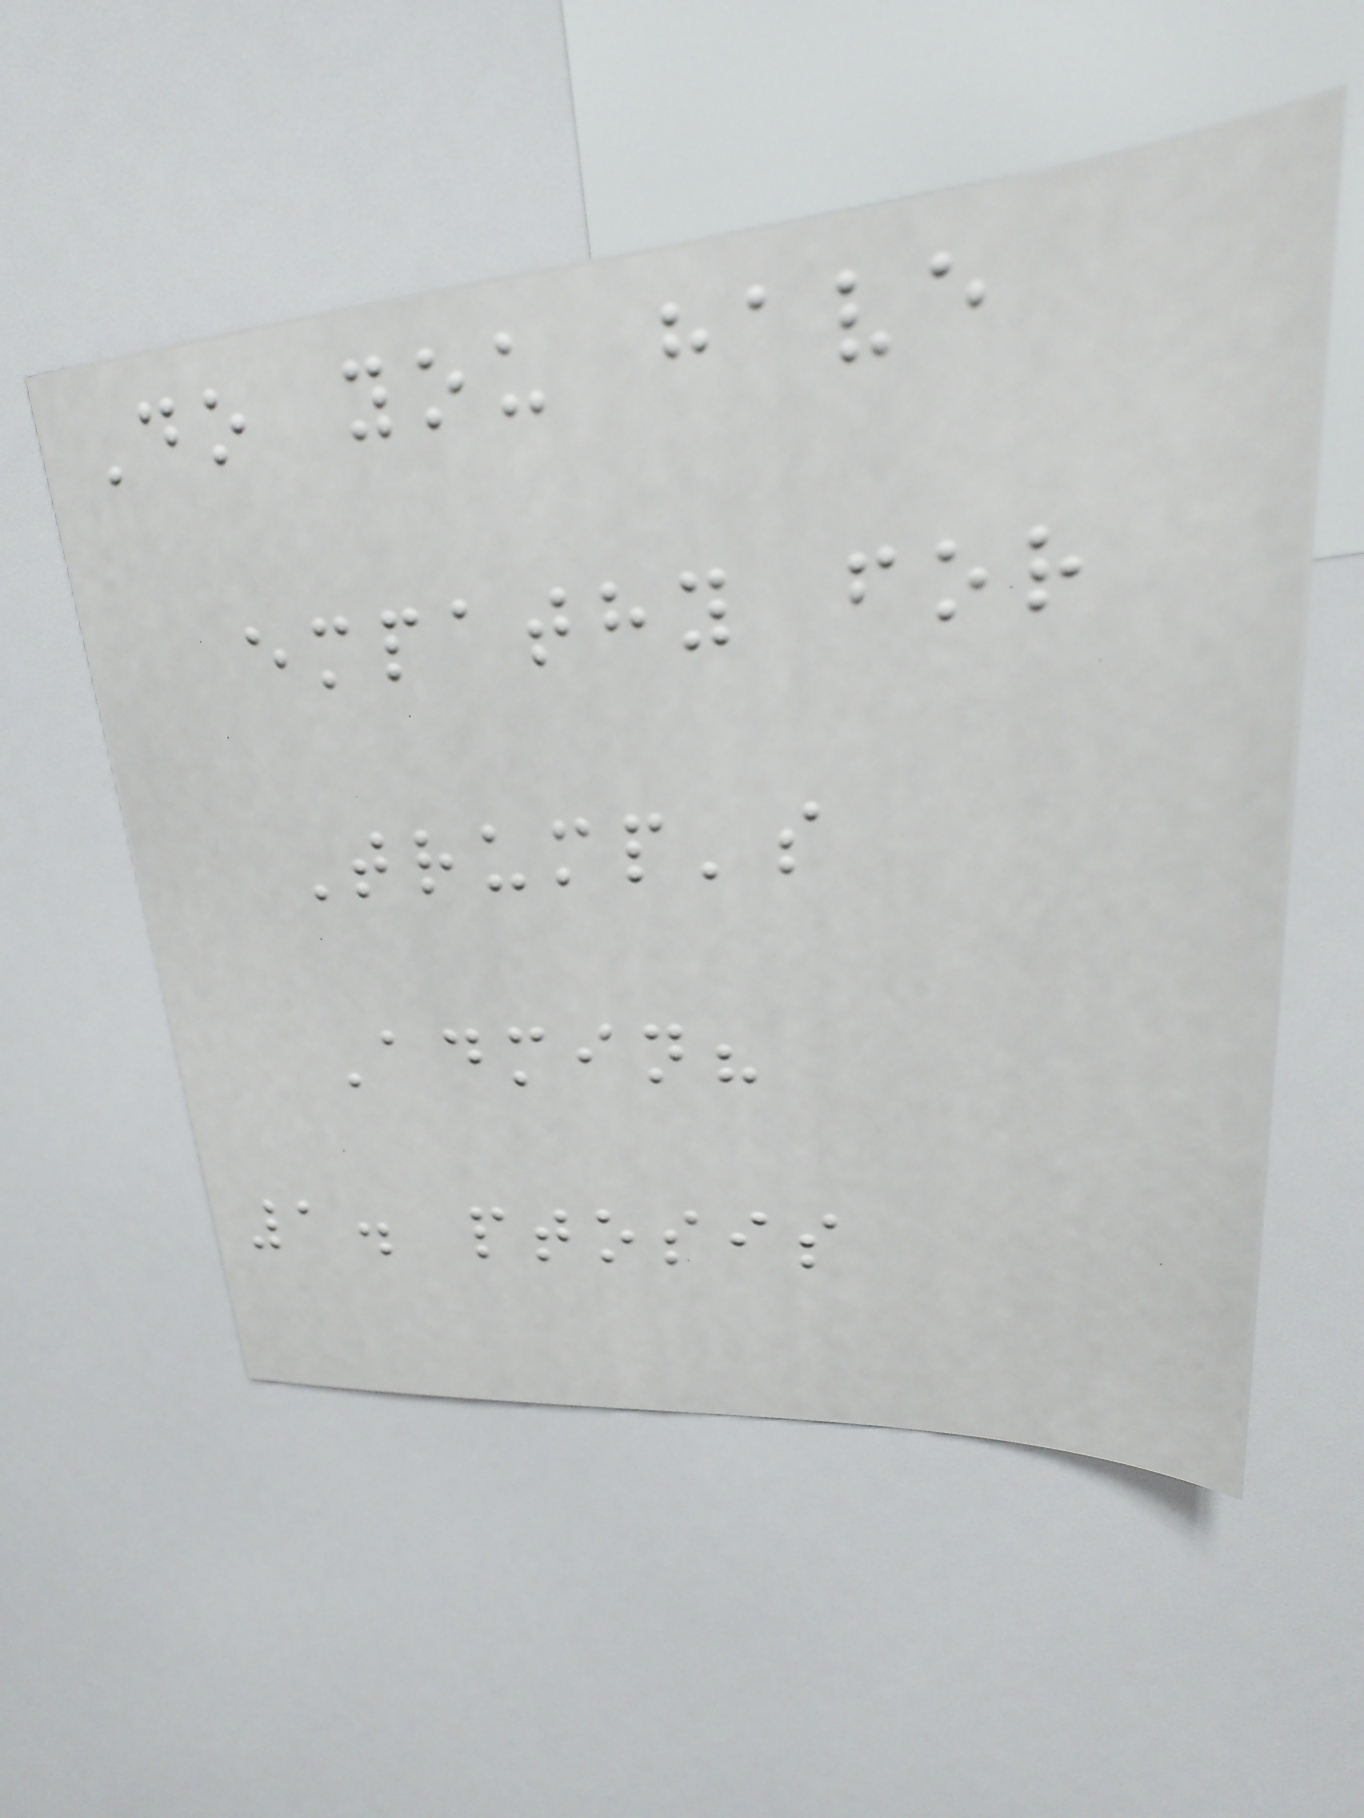Do you have
empathy for
Trump's
Admin?
1. ptosis
